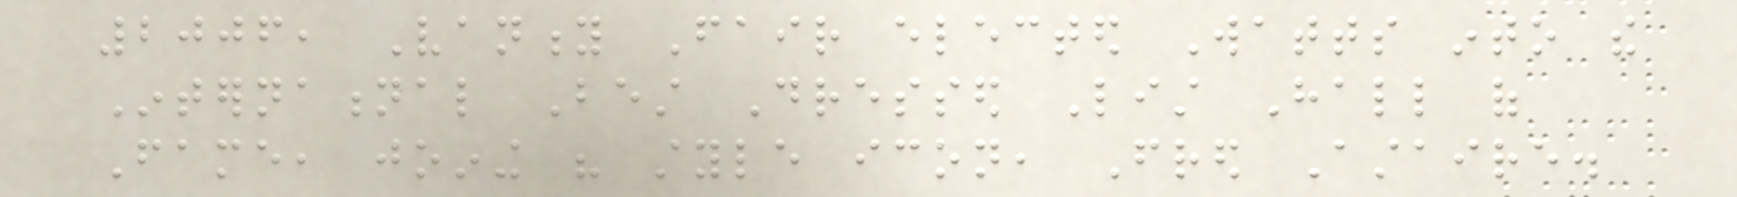2006, Vanity Fair elected Watts into the
International Best Dressed List Hall of
Fame, joining his style icon, Fred Astaire.
